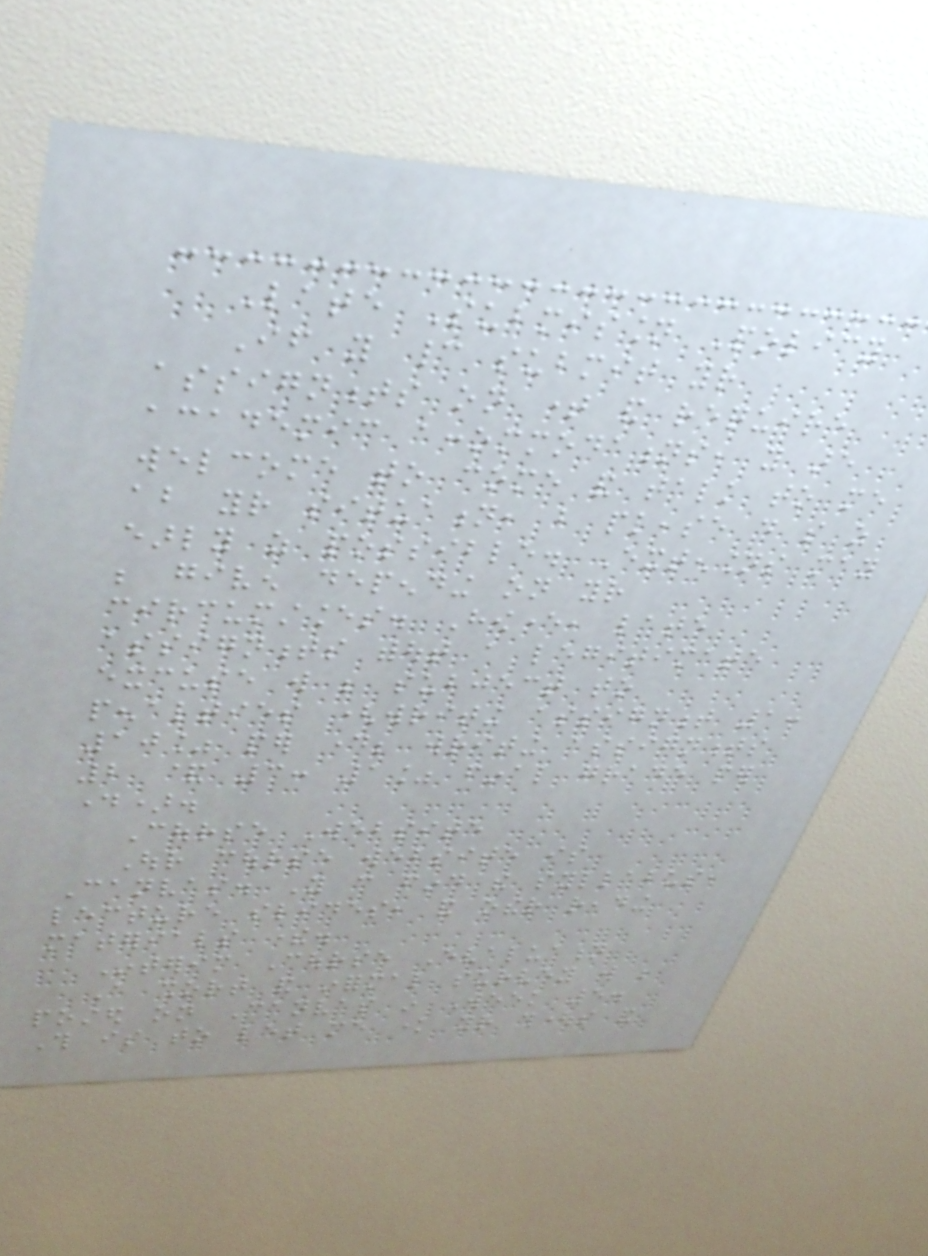Late Submission Policy
If you cannot submit your
assignments on time and require
academic accommodations, you are
welcome to come and talk to me
about your situation, but please do so as
early as possible. Extensions may
be given depending on your
circumstances. However, late
assignments without a legitimate
excuse will be subject to
penalties (writing assignment 1:
10% per day; writing assignments
2 & 3: 1% final grade per
day).
Course Website
Our course website is
Canvas. You can find the syllabus,
lecture slides, and other reading
materials there.
Interim Course Evaluation
A short and informal survey will be
posted on Canvas in Week 5.
This is to let me know your thoughts and
